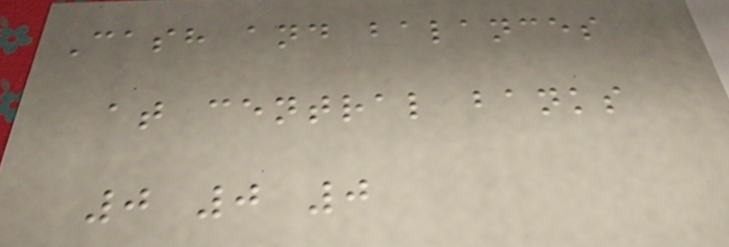Cash and balances
at central banks
0 0 0
